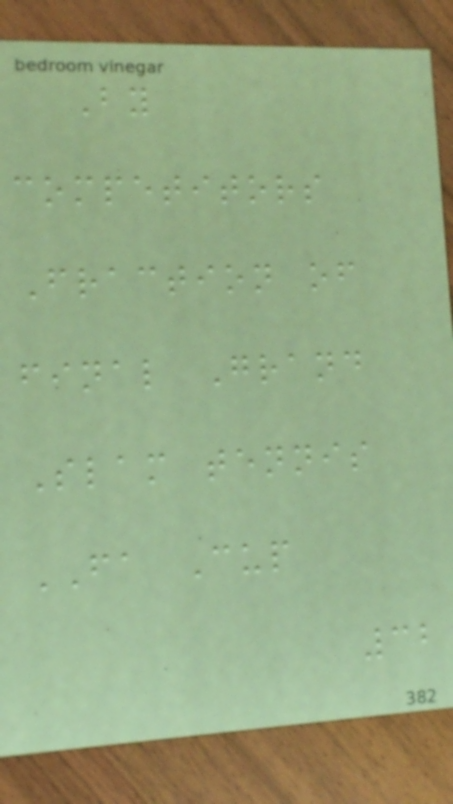By
competitors
Fraction of
final Grand
Slam tennis
FA Cup
32
